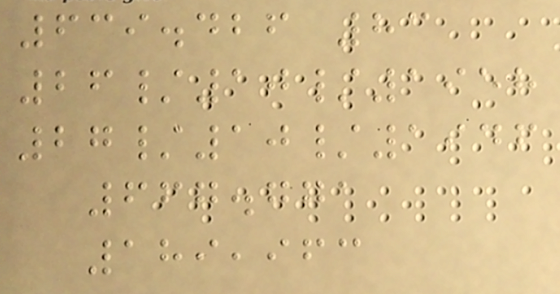639.426 83
26/10/1958
27/10/1946
667.771
189,963
